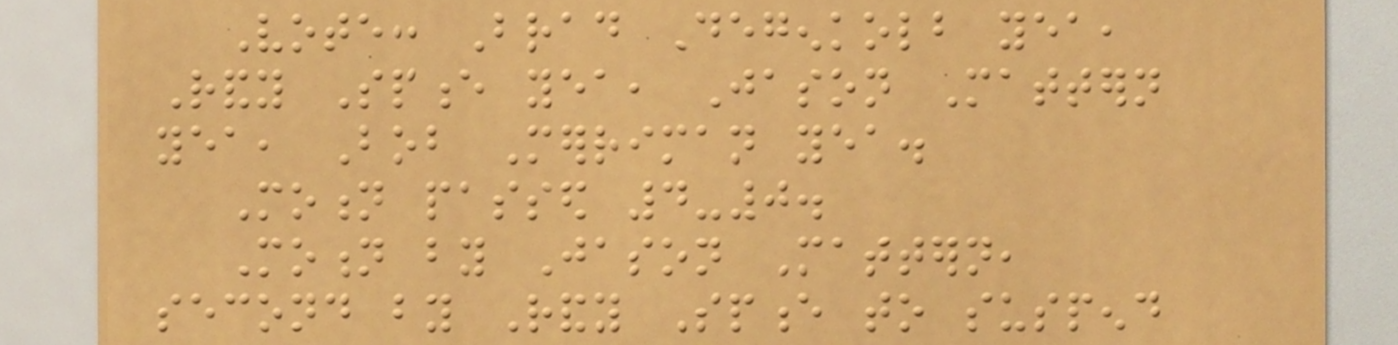Vote: Brad Degenkolb yea,
Randy Spence yea, Jason Mattern
yea, Bob Merriman yea.
Motion passed 4-0.
Motion by Jason Mattern,
second by Randy Spence to suspend
